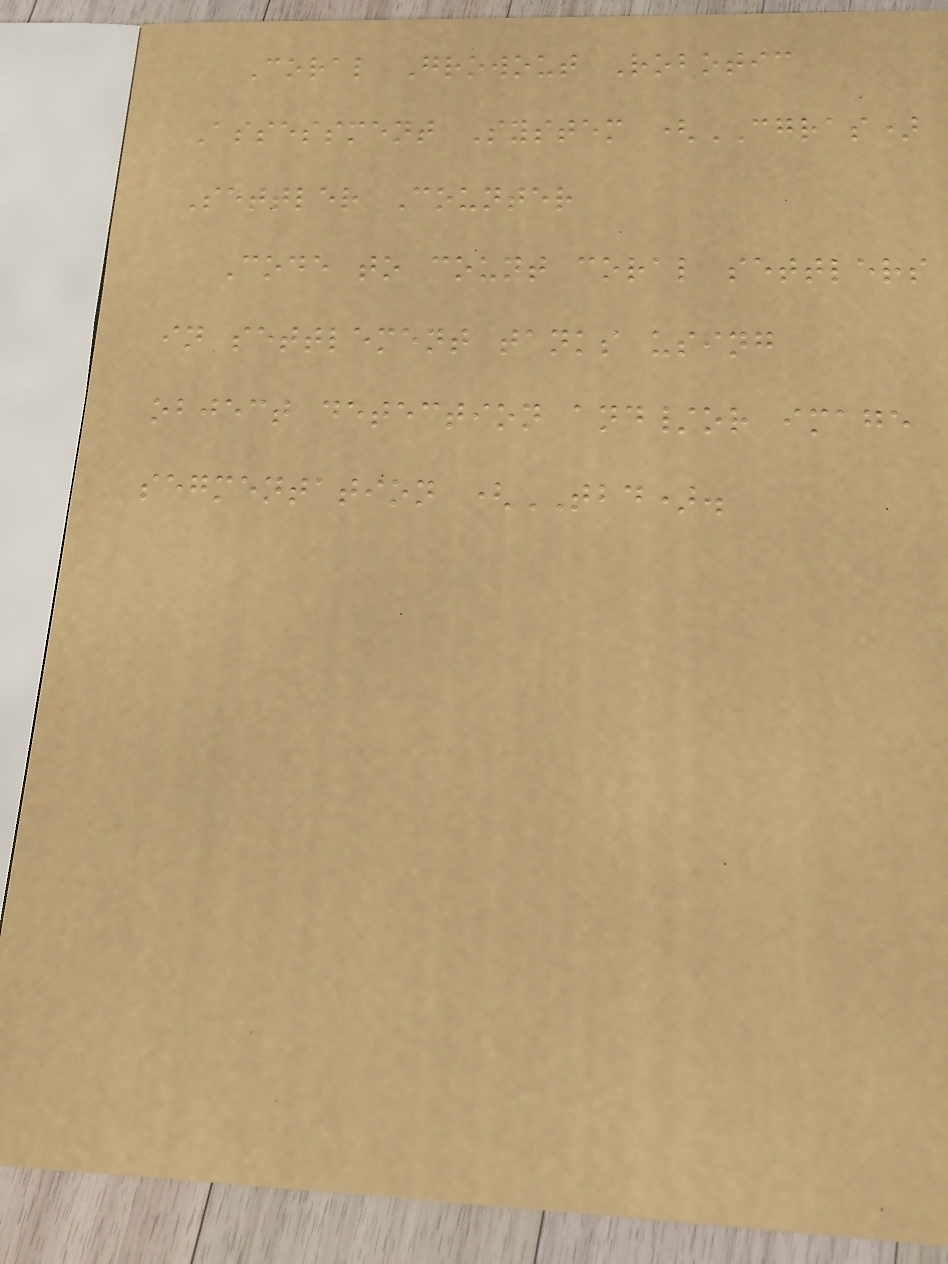Coral Growout Robotic
Assessment System (CGRAS)
Settler Counter
Code to count coral settlers
in settlement tanks using
object detection and/or image
segmentation (TBD).
